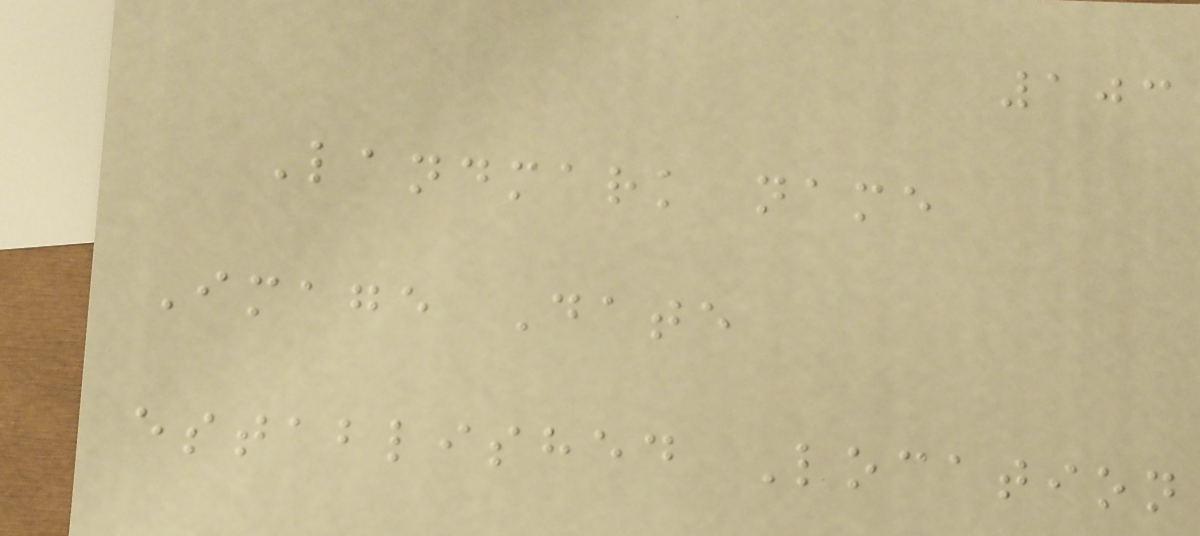103
Landmark name
Image Date
established Location
